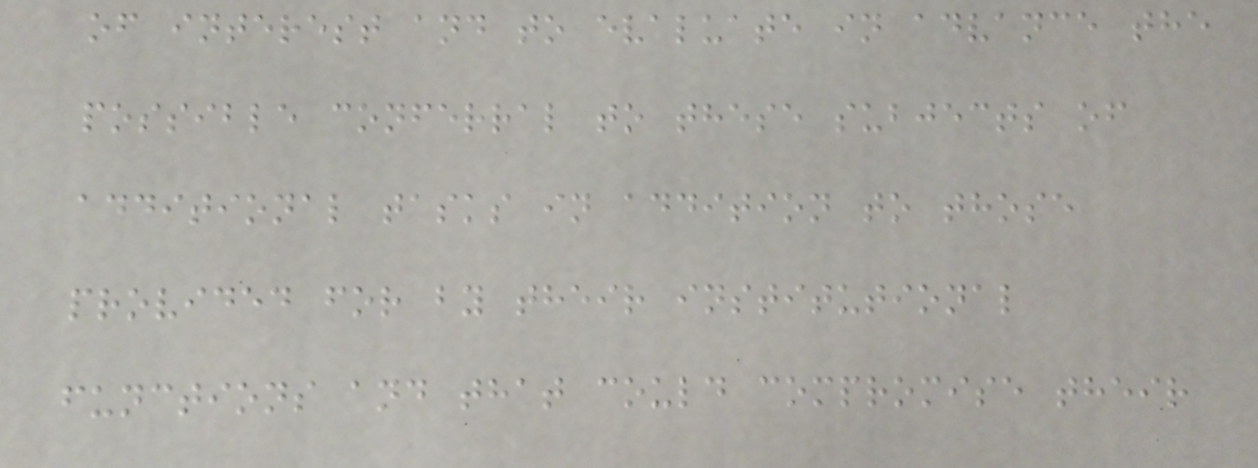of interest and to evaluate in advance the
possible conferral to these subjects of
additional tasks in addition to those
provided for by their institutional
functions and that could compromise their
